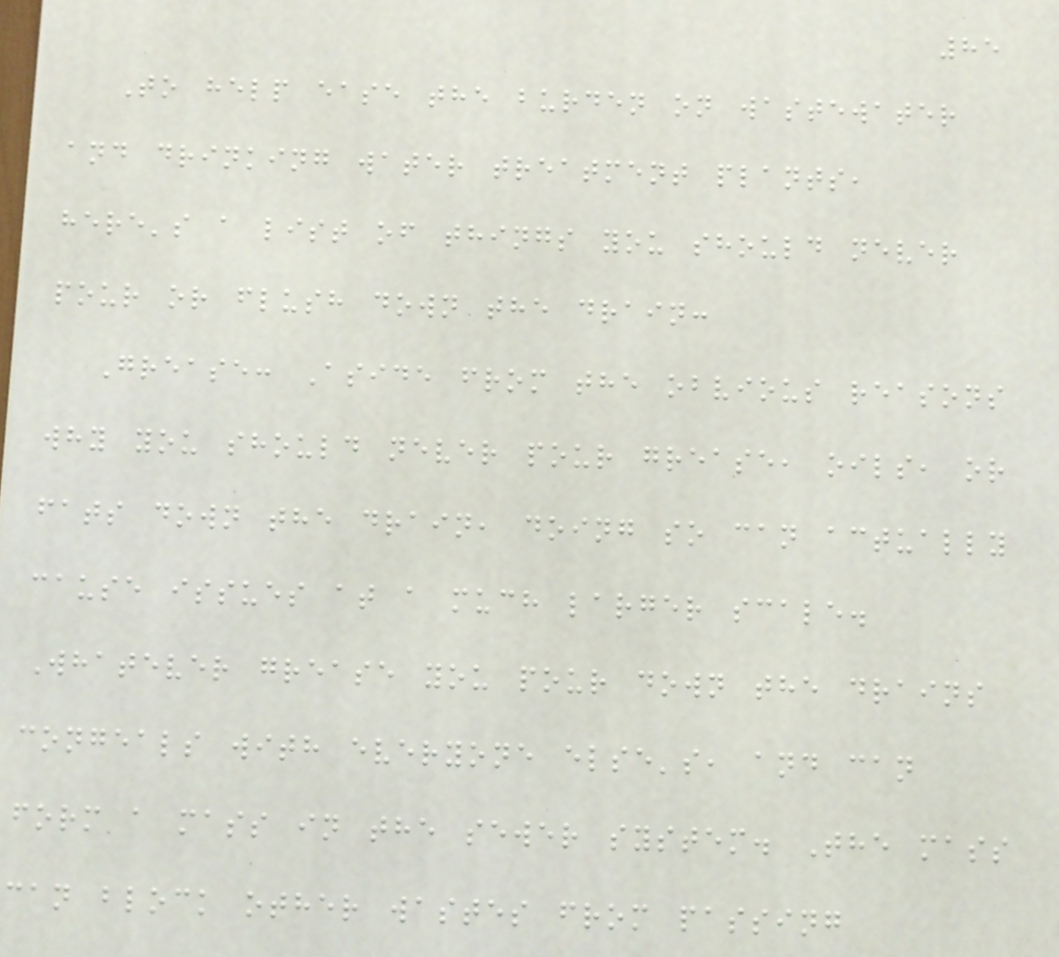85
To help ease the burden on wastewater
and drinking water treatment plants,
here's a list of things you should never
pour or flush down the drain:
Grease: Aside from the obvious reasons
why you should never pour grease, oils, or
fats down the drain, doing so can actually
cause issues at a much larger scale.
Whatever grease you pour down the drains
congeals with everyone else's, and can
form a mass in the sewer system. The mass
can block other wastes from passing
